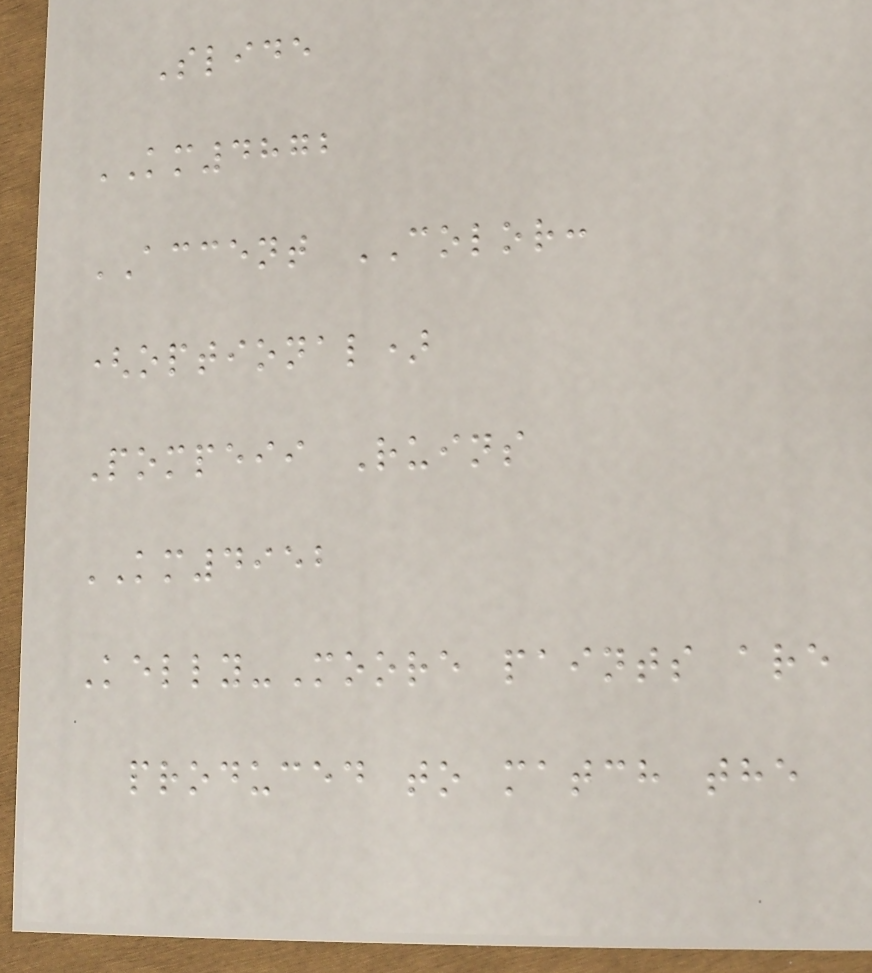Slide
KM4872
ACCENT COLOR:
(optional)
Pompeii Ruins
KM4952
Kelly-Moore paints are
produced to match the
